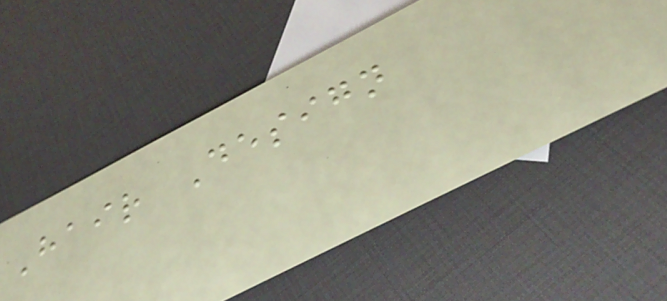Hair Design
